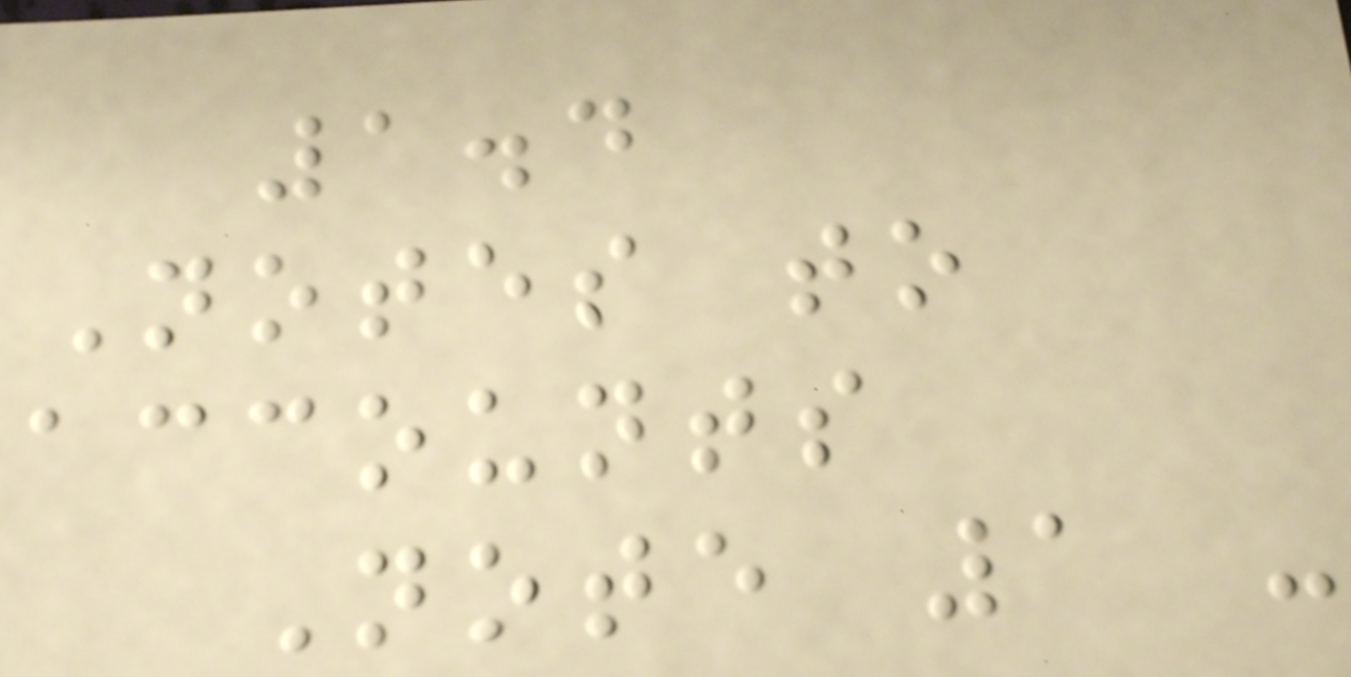1.4
Notes to
accounts
Note 1 -
